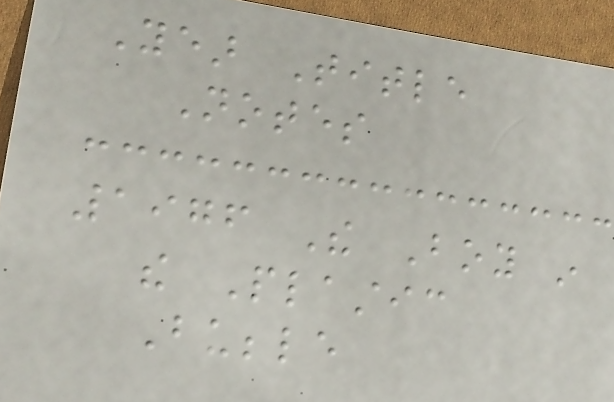Year Title
Notes
1976 The Boy in
the Plastic
Bubble
